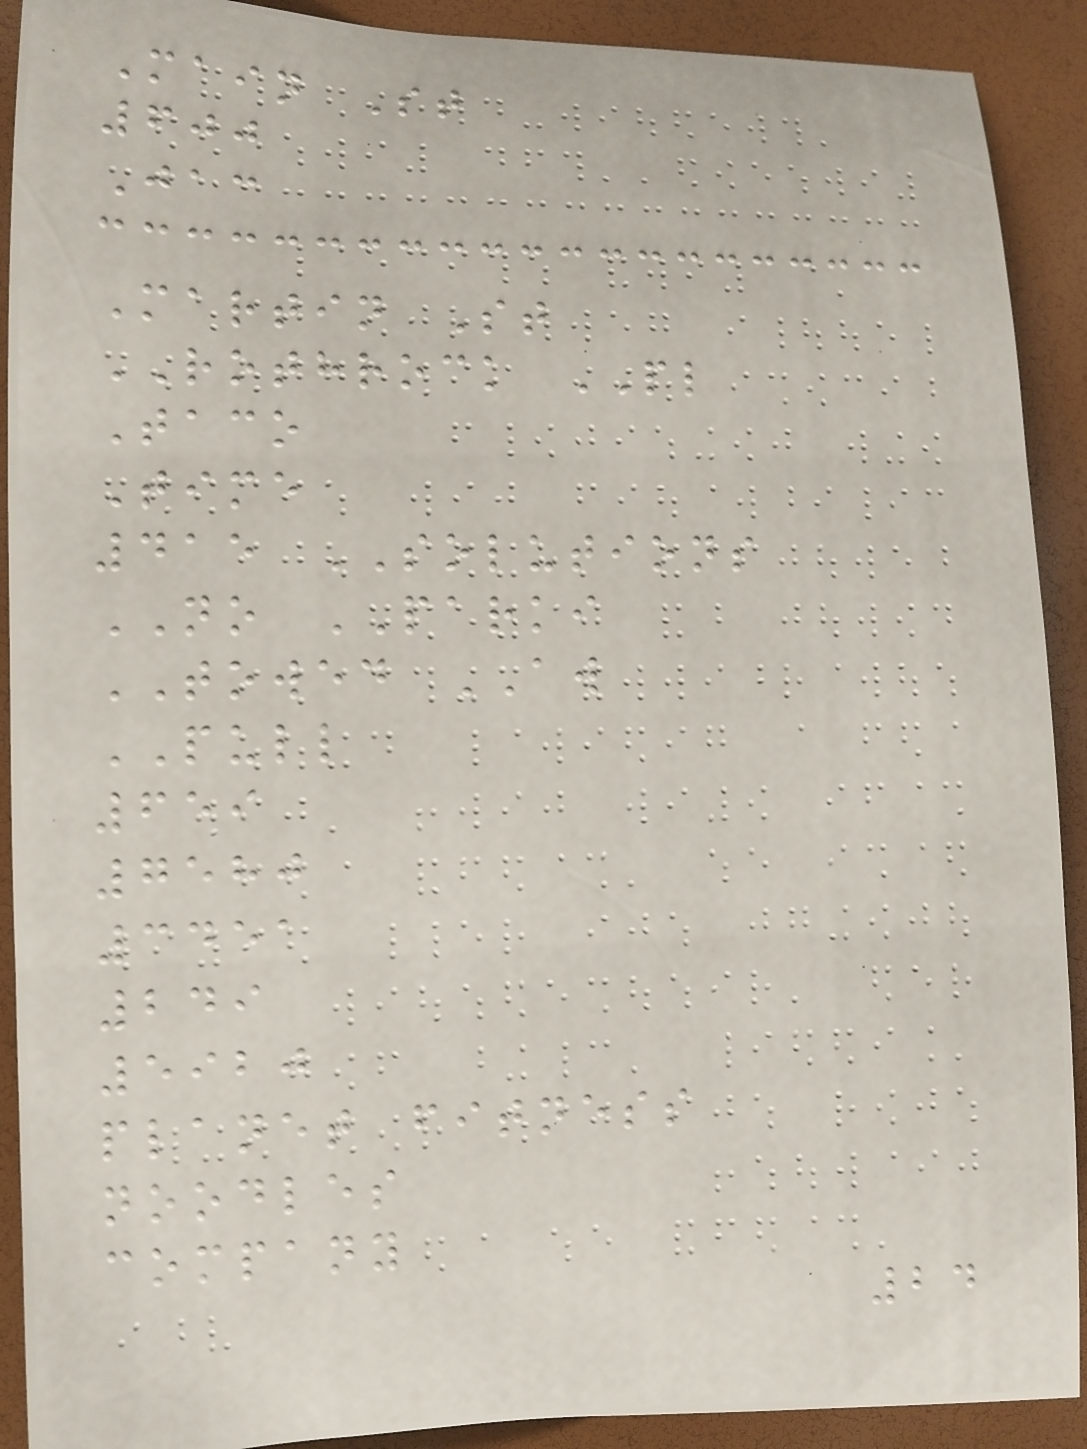Main St
600
Jac
Martin St
ROTHROCK PL
Taco
Time
415 SOLUTIONS
NO PARKI
TOWED AW
PULL
659
7580
3451
249
5920
planet fitness
noodles
company
24
